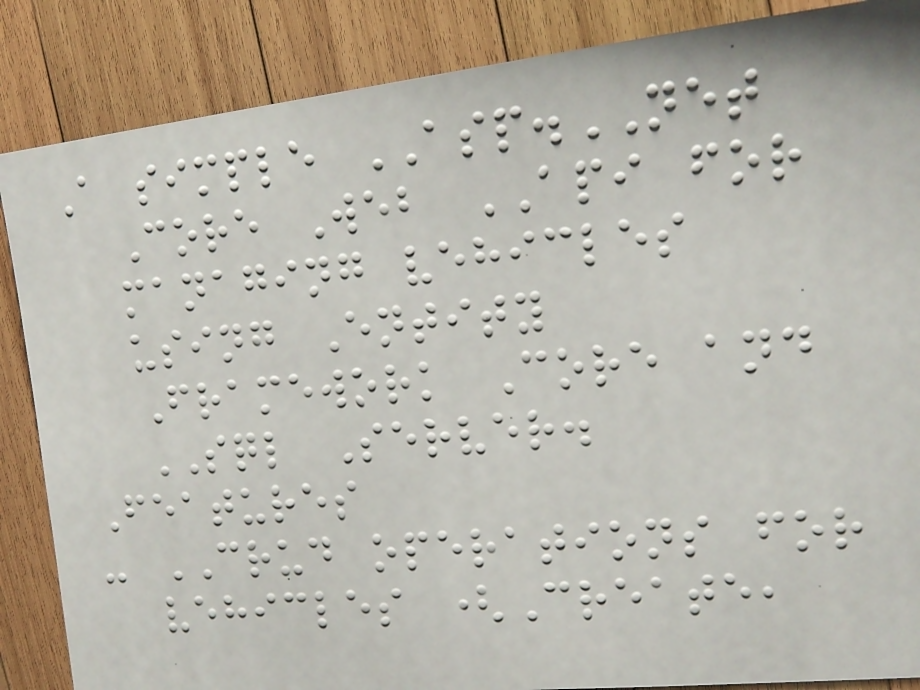A simple ASP.NET
Core Web API for
managing vehicles
using Entity
Framework Core and
SQL Server.
Features
- CRUD operations for
vehicles (Create,
